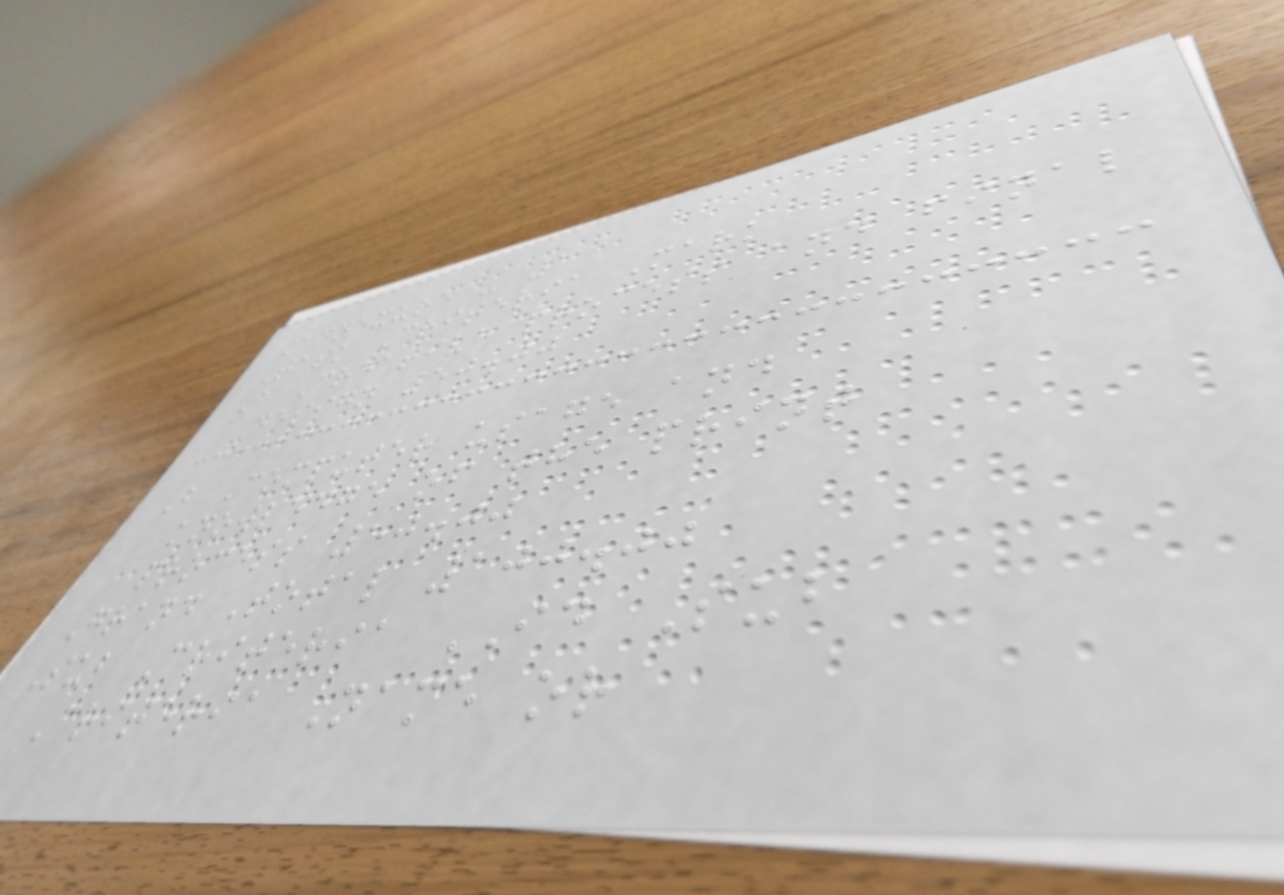Annexure - 1
Task Criteria Mark
A Creative process and final
design 50.00
B Computer usage and
knowledge of the print
process 50.00
Grand Total 100.00
Sub Criteria ID Sub
Criteria Name or
